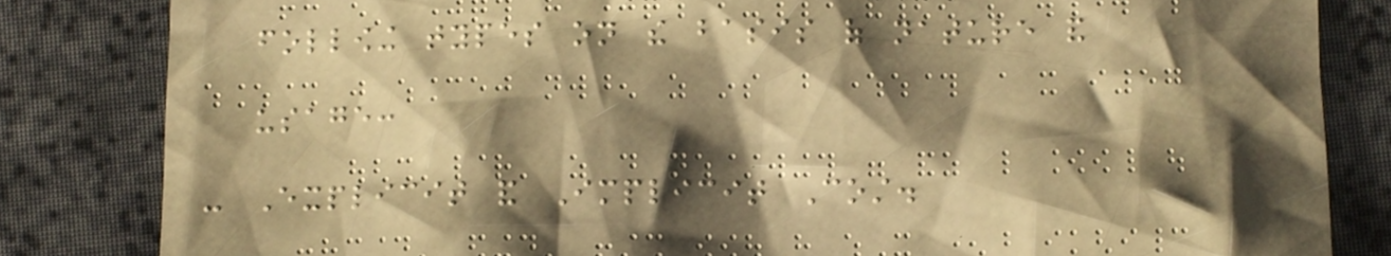following types on the basis of nature and
usage:
- Explicit and Implicit Cost.
